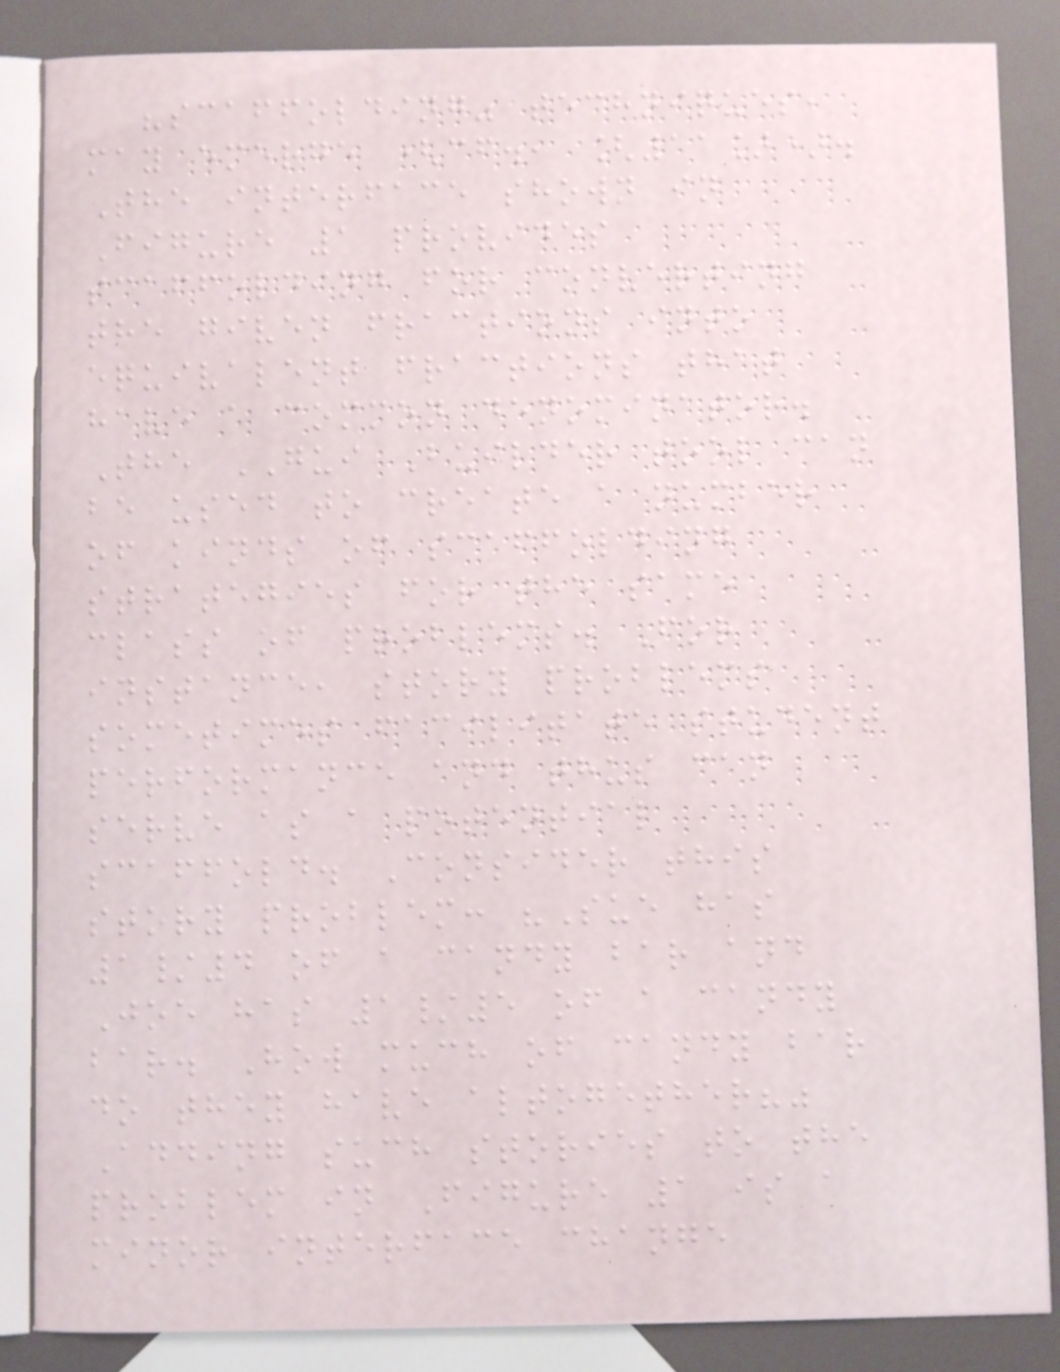"scaffolding" techniques,
may emerge (cf., [11]).
The interface shown in
Figure 1 provides
scaffolding for converting
the given fractions into
equivalent fractions that
have a common denominator.
The GUI Builder tool can
be used to create a number
of kinds of scaffolding
strategies for the same
class of problems. For
instance, story problems
sometimes facilitate student
performance and thus can
serve as a potential
scaffold. Consider this
story problem: "Sue has
1/4 of a candy bar and
Joe has 1/5 of a candy
bar. How much of candy bar
do they have altogether?"
Adding such stories to the
problem in Figure 1 is a
minor interface change
